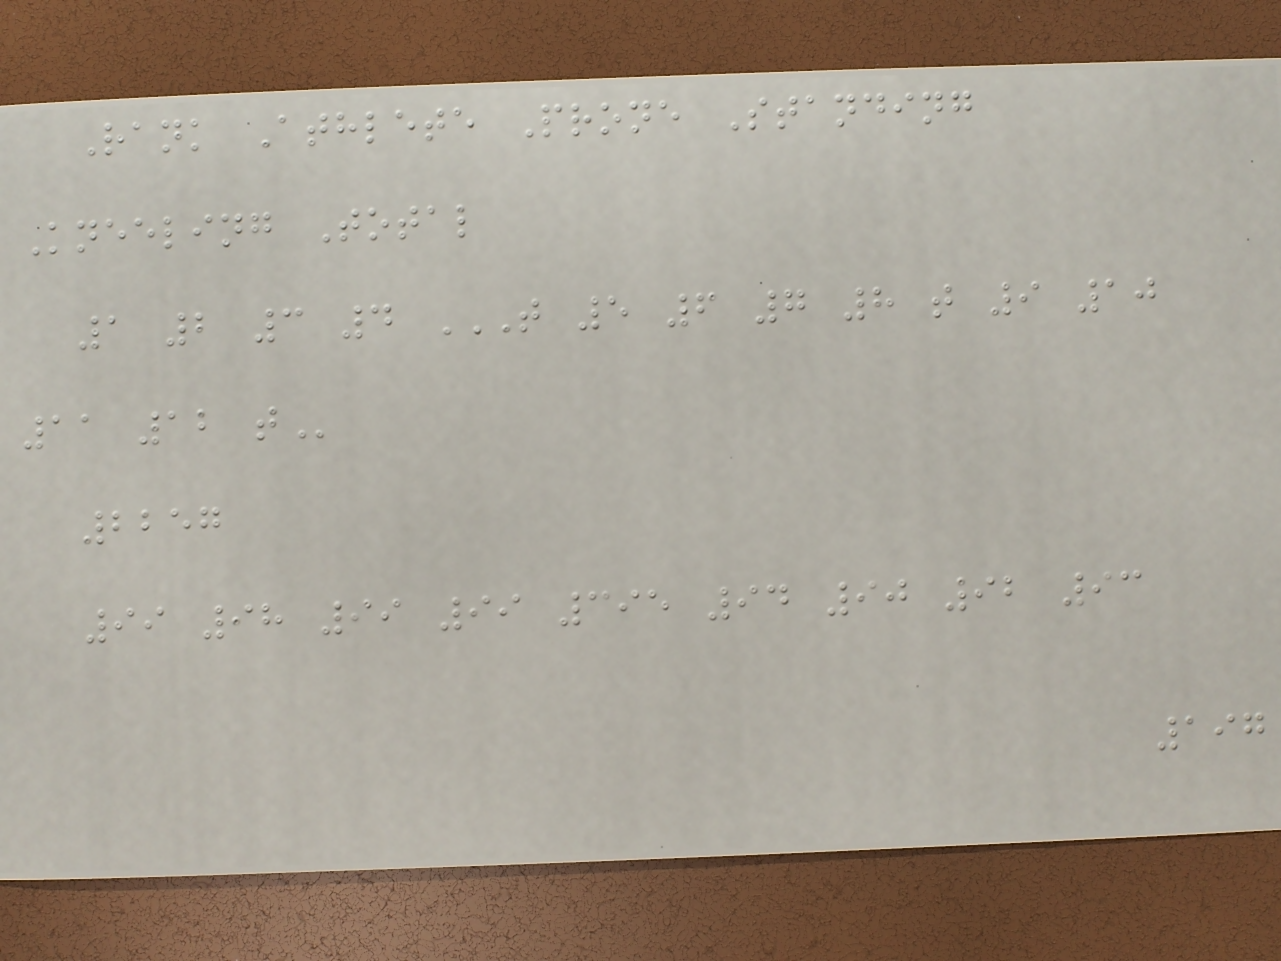Rank Athlete Prone Standing
Kneeling Total
1 2 3 4 T 5 6 7 8 T 9 10
11 12 T
2257
99 98 99 99 395 94 90 92 93
197
